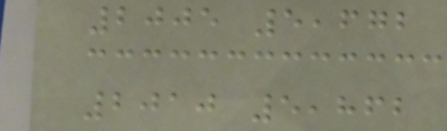2005 5,672
2010 5,862
